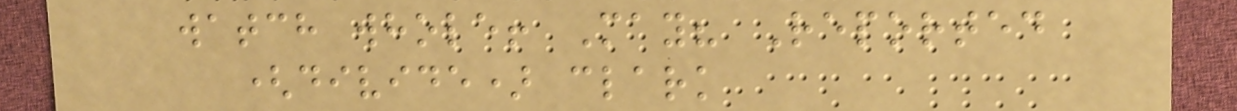watch whole! May? Reported
(divide) clark
